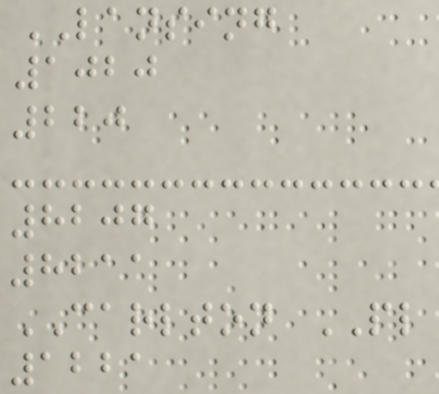LANSING
1020
220
8207
8211
CARLTON PL
1221
